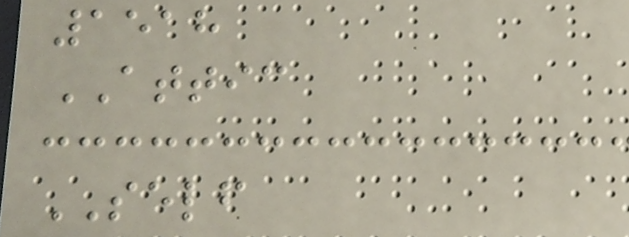1518
ATTIC
SELF
